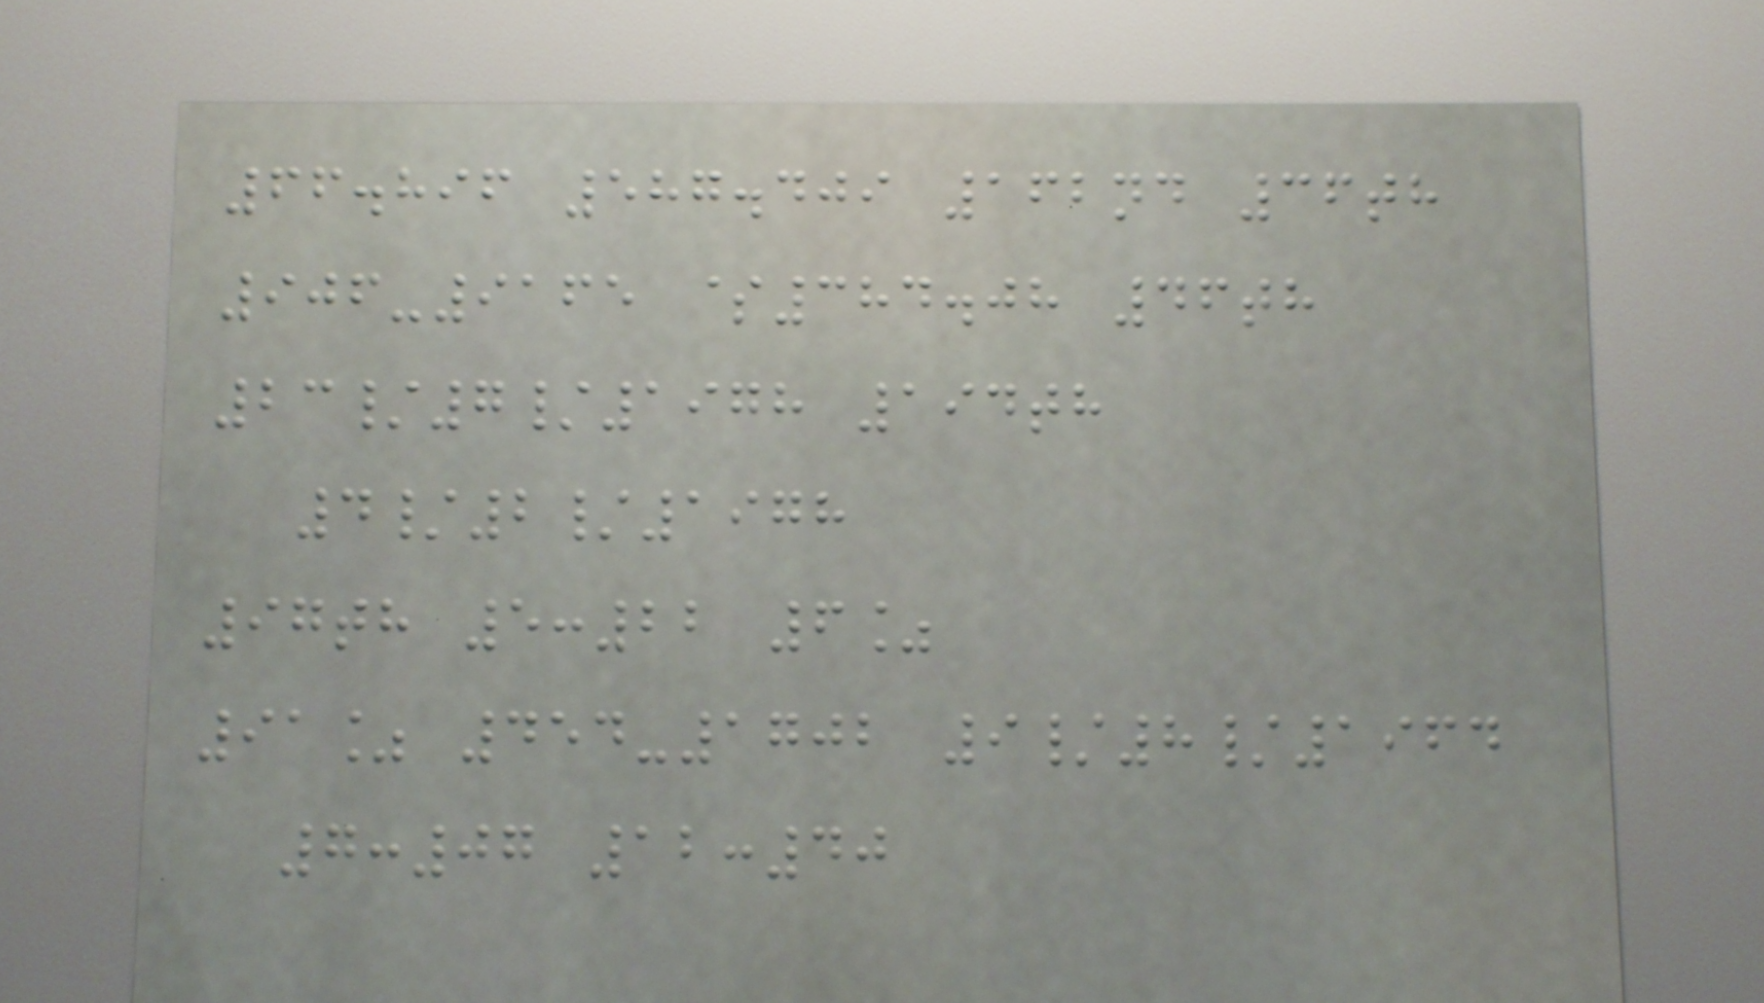66.896 587.409 162nd 36th
906-9165 $384.08 46th
23/7/1978 194th
4/2/1978
97th 5:22 6%
91% 454-1702 9/8/1964
7:07 12:40
